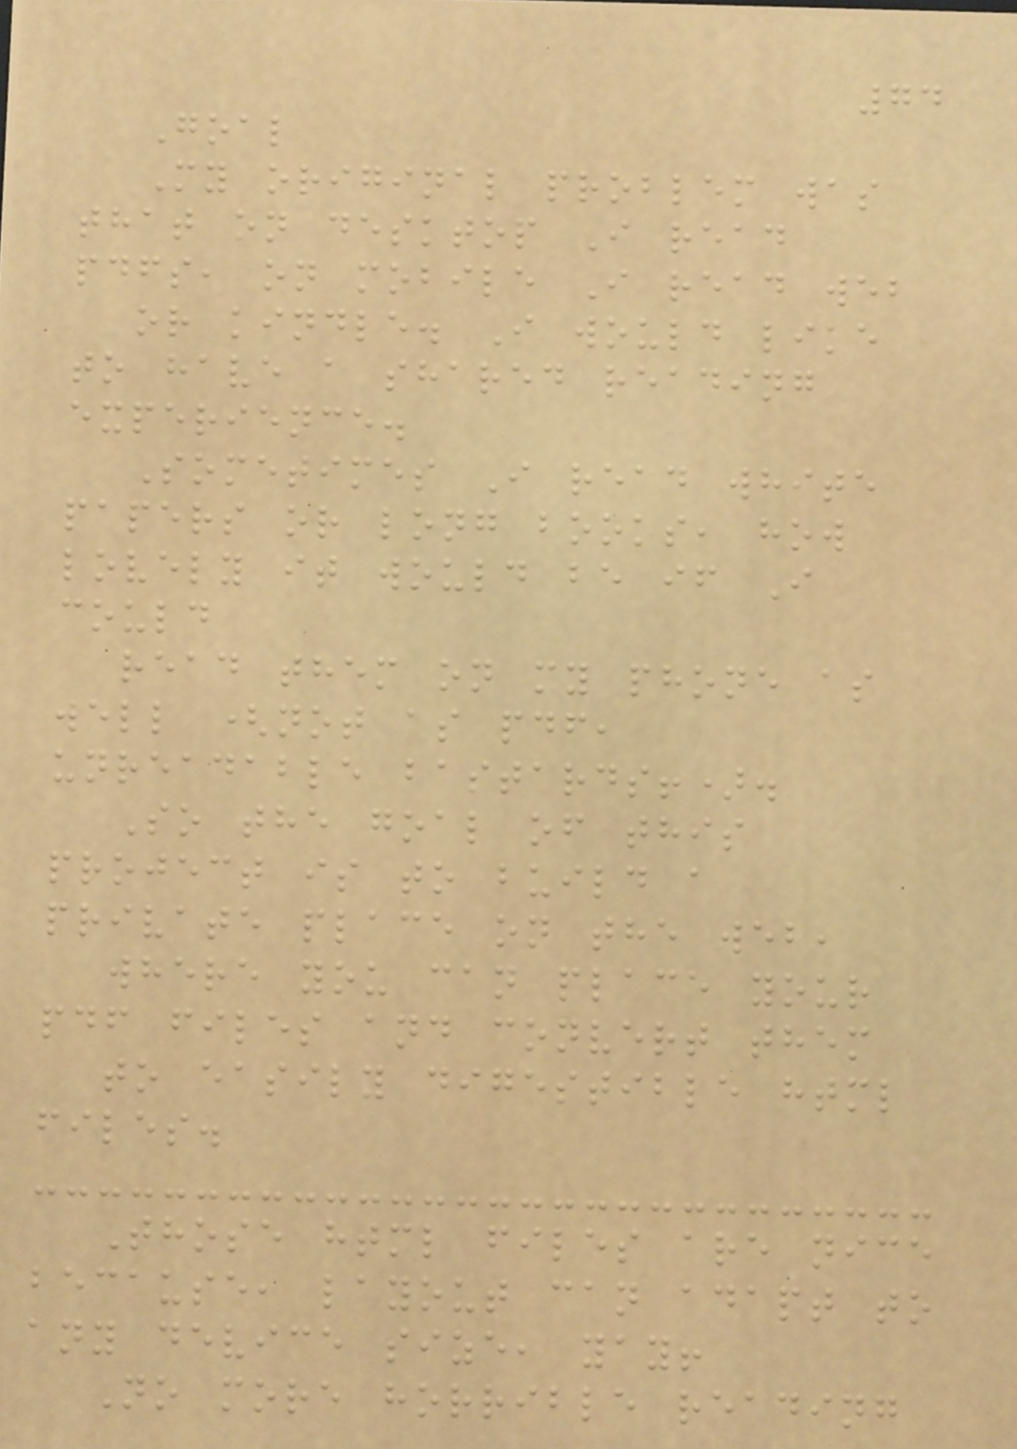74
Goal
My original problem was
that on desktop I read
pdfs, on mobile I read web
or kindle. I would like
to have a shared reading
experience.
Sometimes I read white
papers or long books, how
lovely it would be if I
could
read them on my phone as
well (not as pdf,
unreadable bastards!).
So the goal of this
project is to build a
private place on the web,
where you can place your
pdf files and convert them
to easily digestible html
files.
Those html files are nice
because, layout can adapt to
any device size, yay!
No more horrible reading
